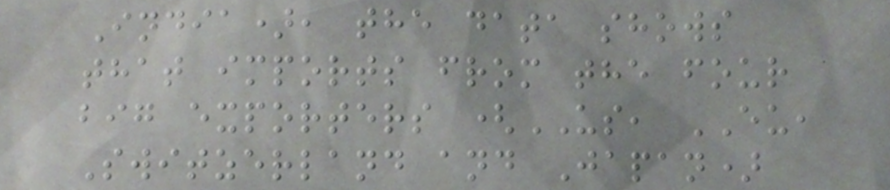India), the data shows
that imports from the four
big exporters (US, EU,
Switzerland and Japan)
